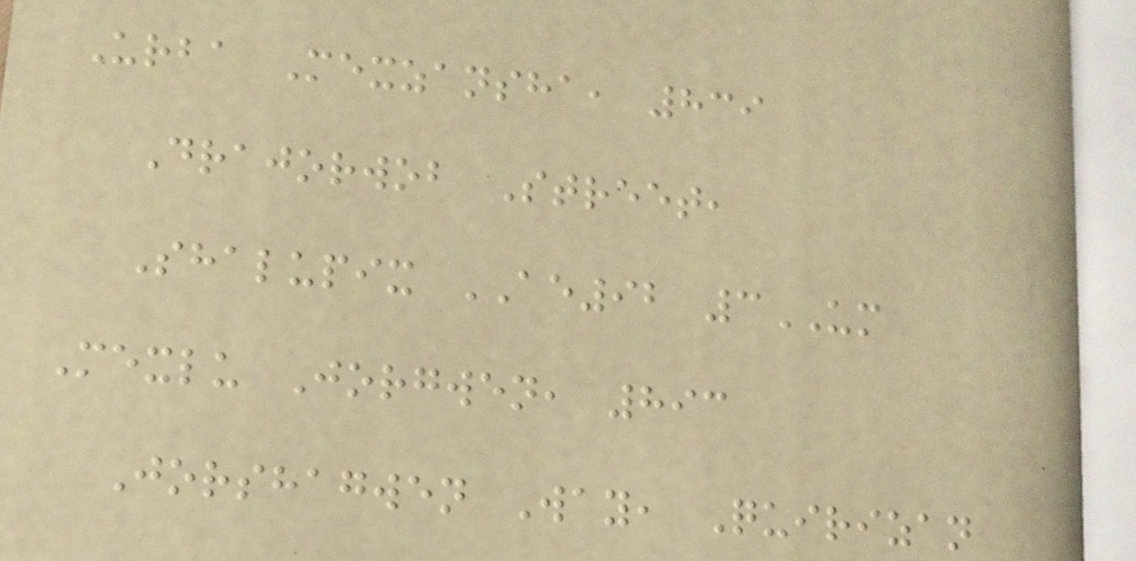Urba Mexzansha, 839
Drajorwob Street,
Shalupix AE92 3UM
Mexlu Jorgwen, 893
Jorshagwen Way, Quirizan
